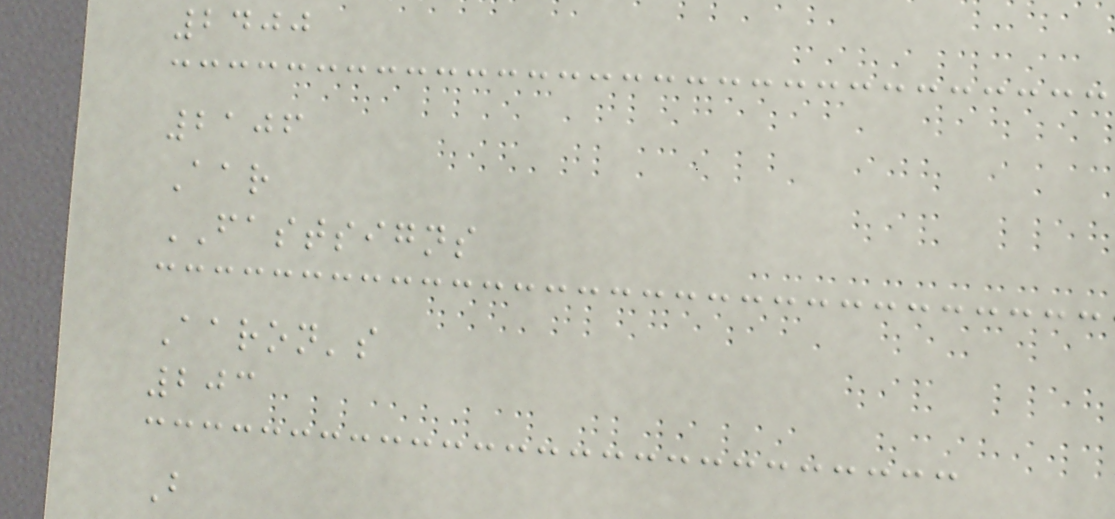2400
2106
Aar
FASTSIGNS
Aaron's
203
B
